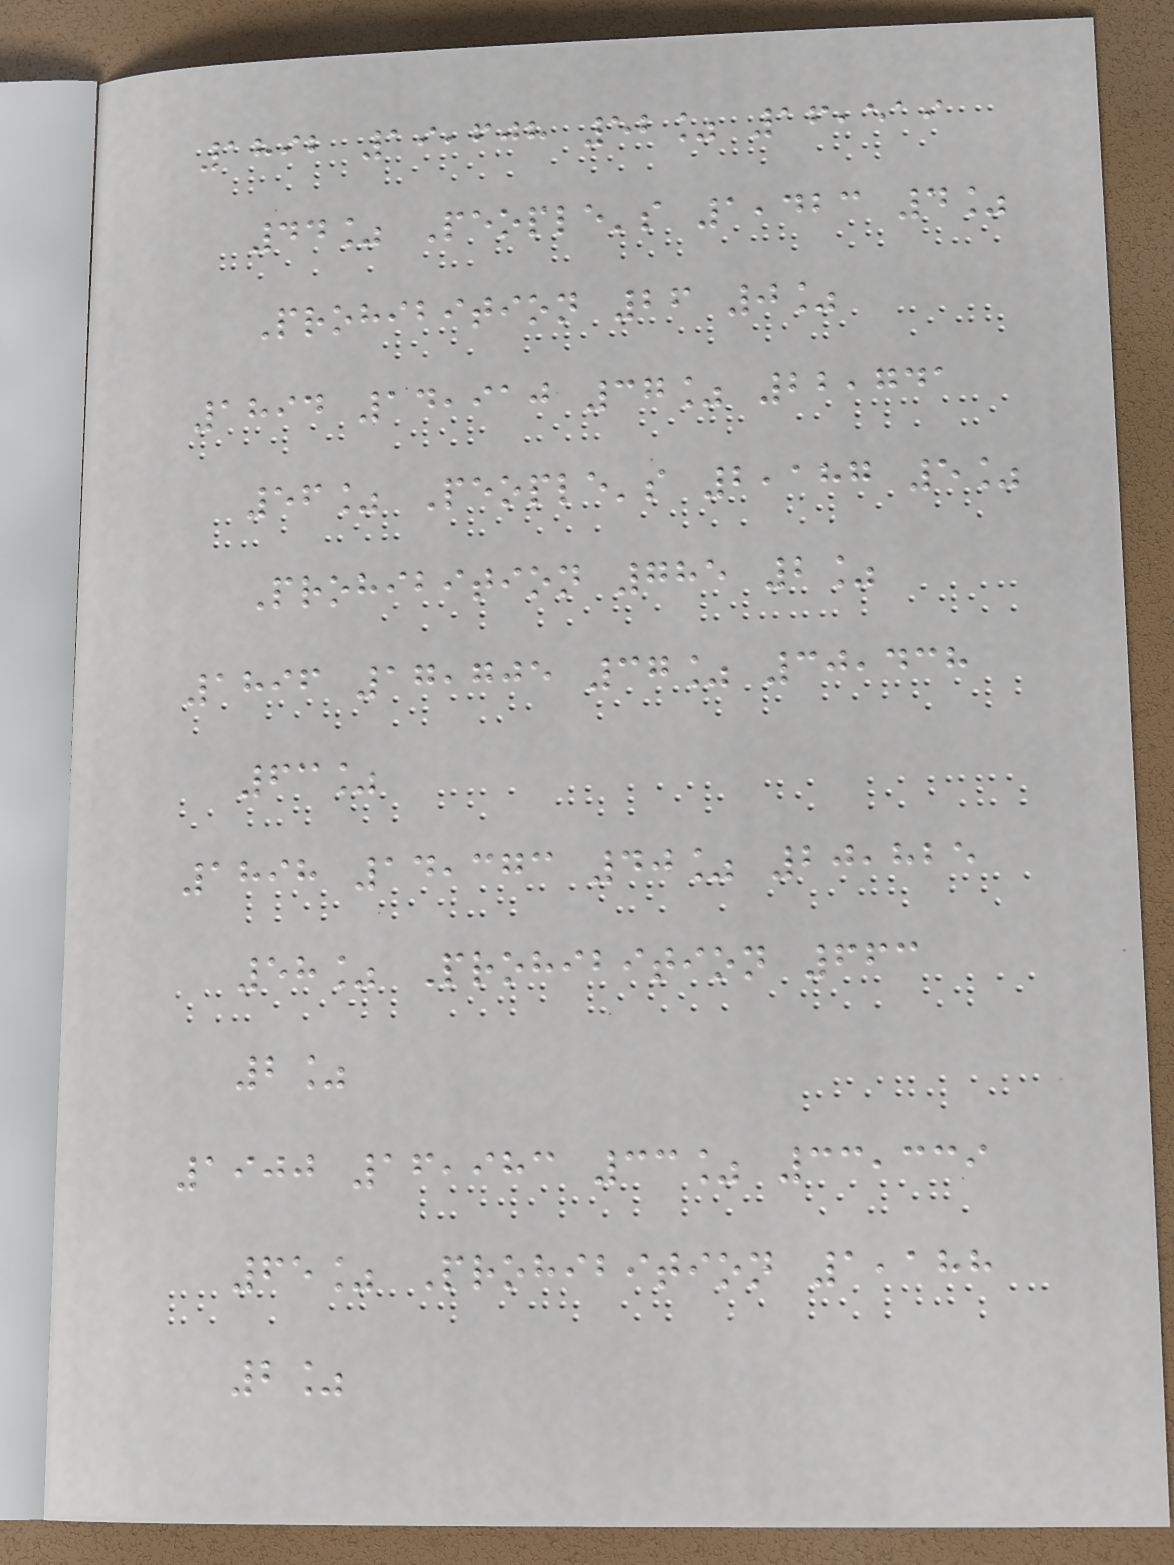1892 19,608 52% 16,519
44% People's 1,423 4%
Prohibition 26 0%
1894 14,910 37% 22,741
56% People's 2,187 5%
Prohibition 785 2%
1896 17,705 37% 30,438
63%
1898 14,373 40% 20,825
58% Prohibition 663
2%
1900 16,983 33% 33,339
65% Prohibition 1,188
2%
